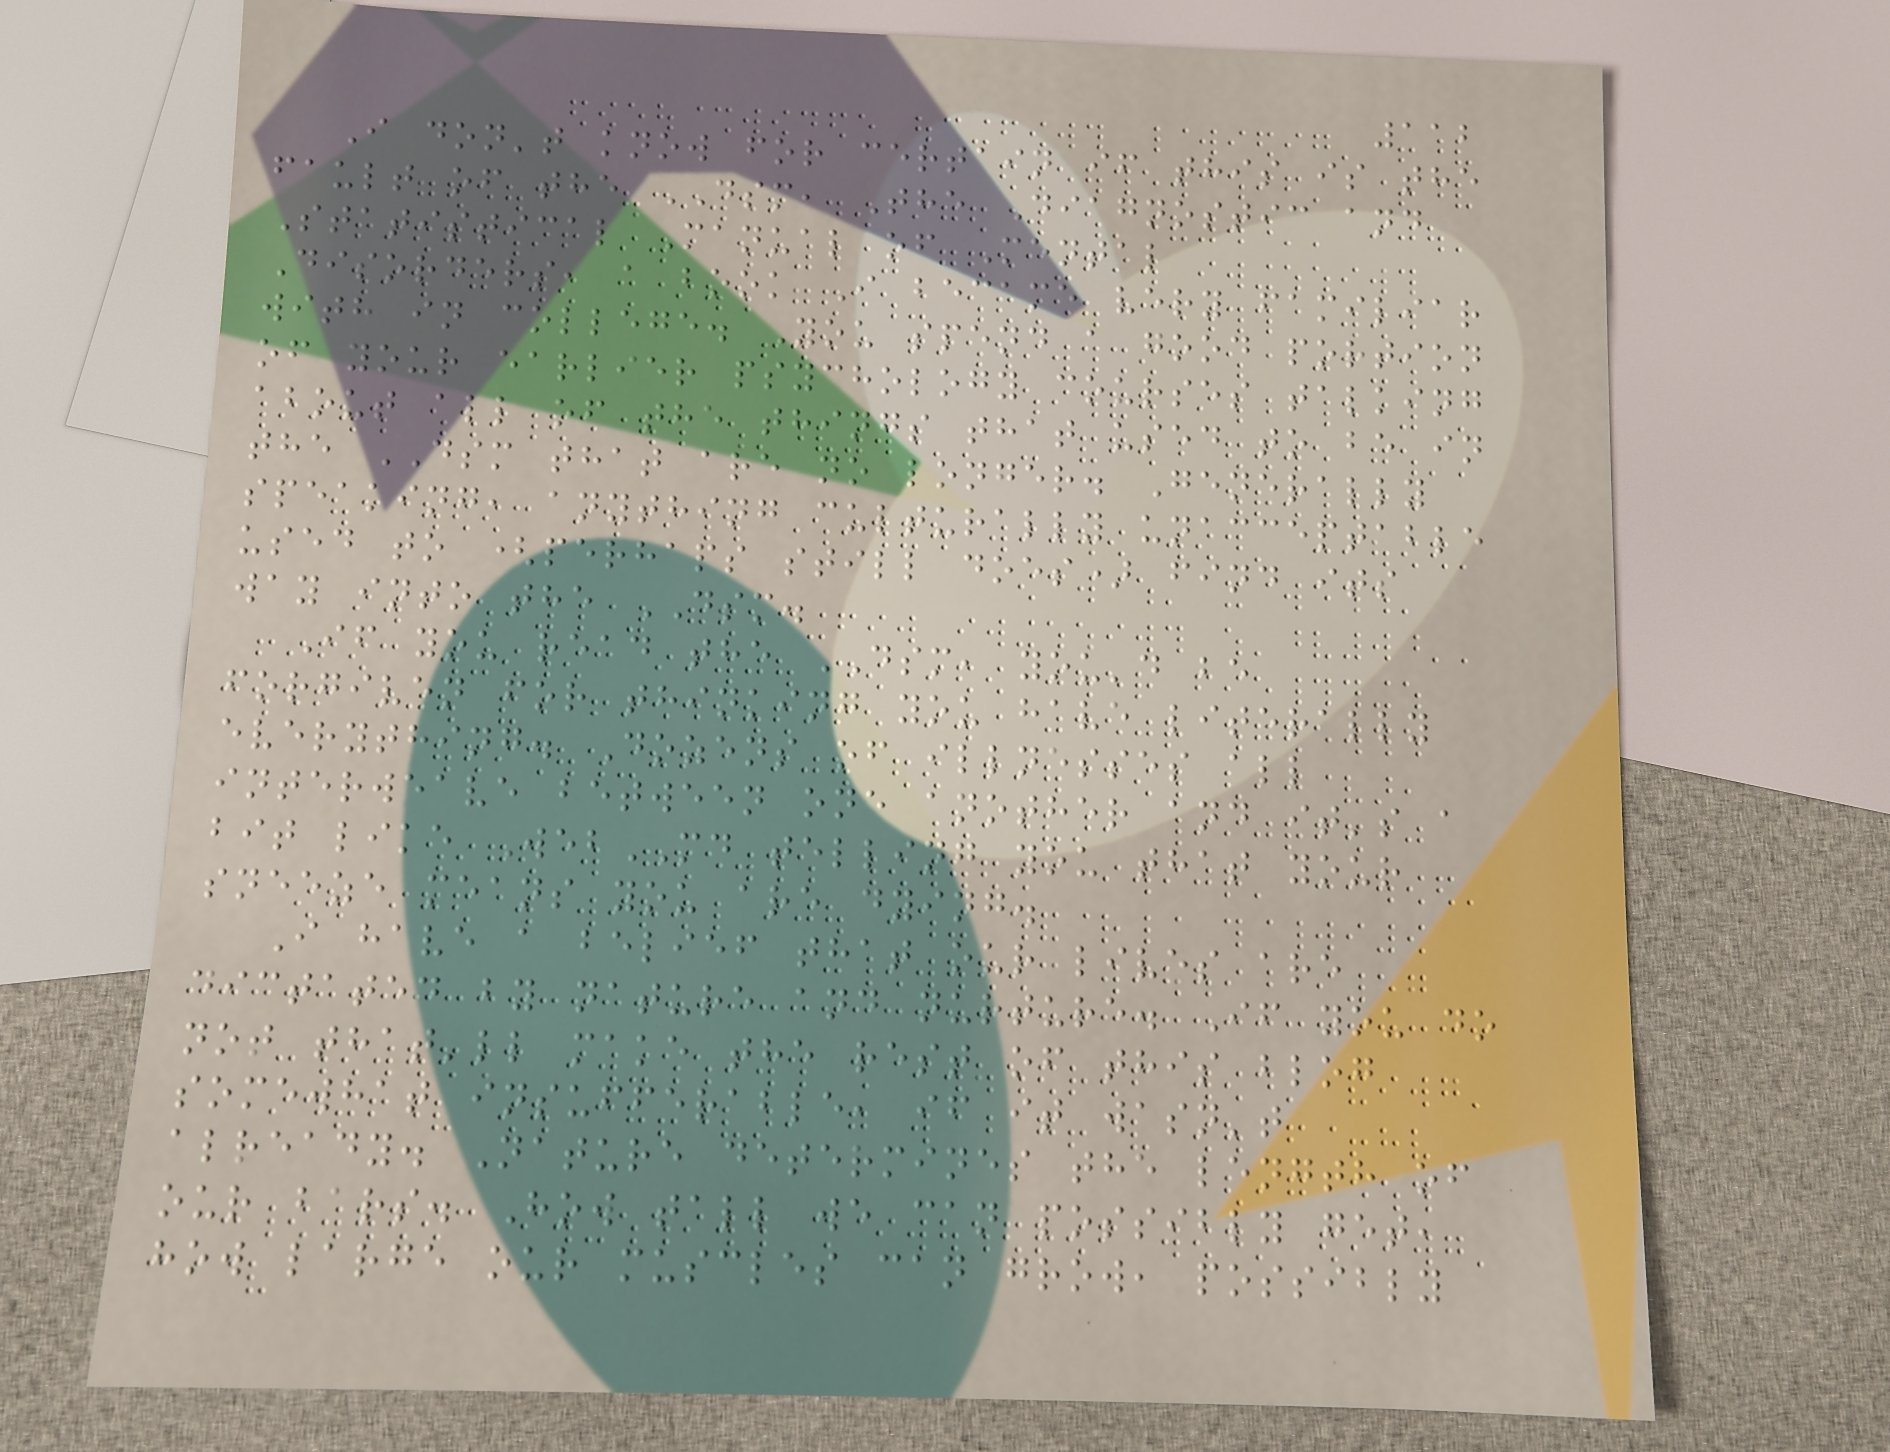112
I don't know for certain if this is the
fault of the DSM, The Diagnostic and
Statistical Manual of Mental
Disorders, a book I became very familiar
with in college. You spend a good portion
of your earlier psychology courses talking
about all of the things that used to be in
the DSM that are no longer. Generally
speaking, anything culturally unacceptable
used to (perhaps still does) find its
way into the DSM.
If you read the DSM, you'd be
forgiven for thinking you have literally
everything. Dozens of illnesses all
interweave between one another and it's a
bit like WebMD telling you that your
sneeze means you are dying.
I have a belief that our lives are
dictated by nature and nurture. If you do
not that'll make the rest of this blog
somewhat insufferable, if it wasn't
already. Nature determines the length of
our bars. How tall we can possibly get,
how large our muscles can grow, possibly
